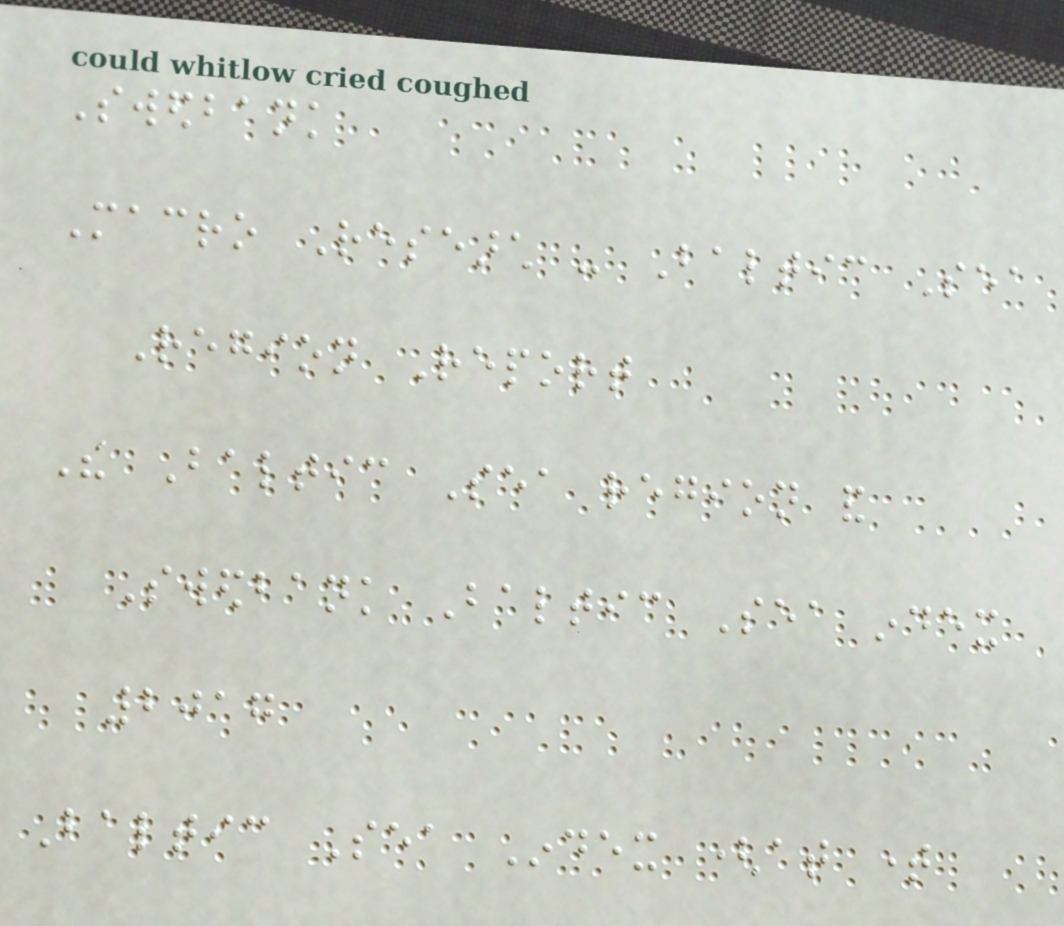Swedbank
Macro Research - Baltic Sea
Region Report
The Baltic Sea region and
Swedbank Baltic Sea index
2017
Baltic Sea Index (at time
